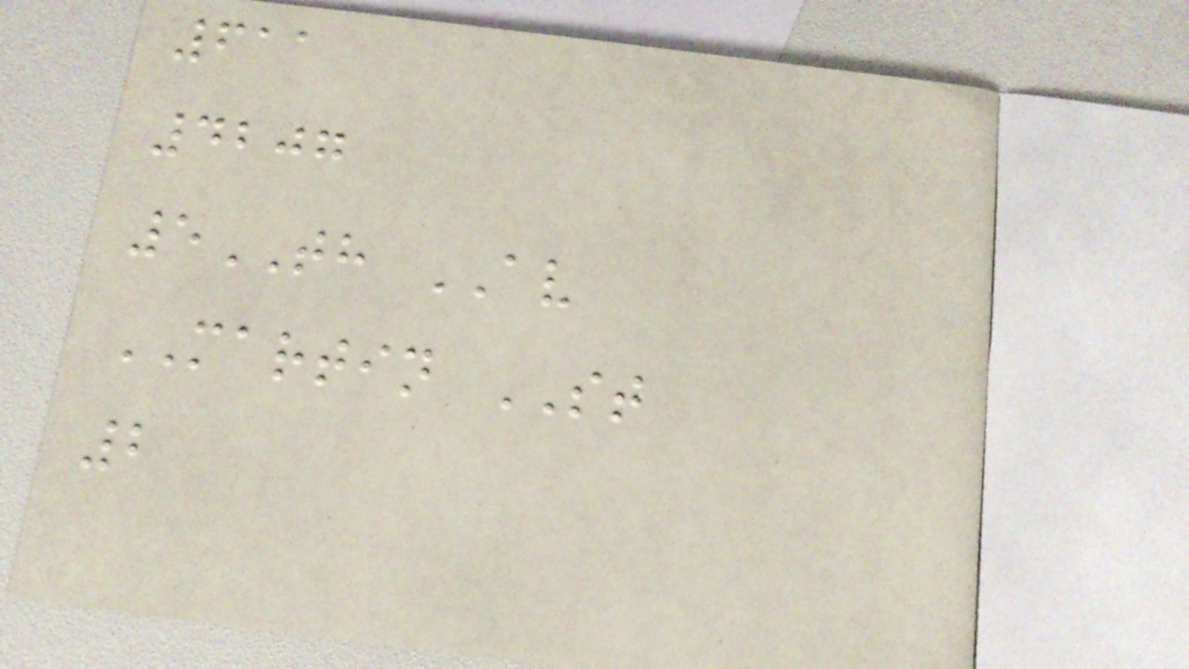611
4207
5TH AV
MARTIN ST
2
